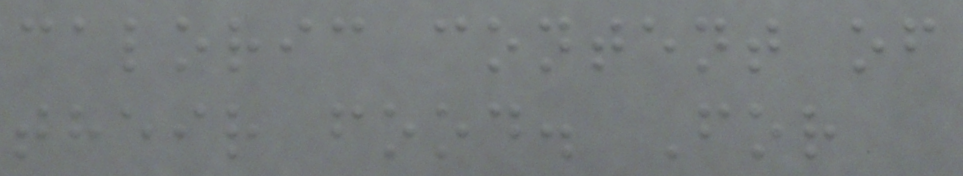caloric content of
their food. For
